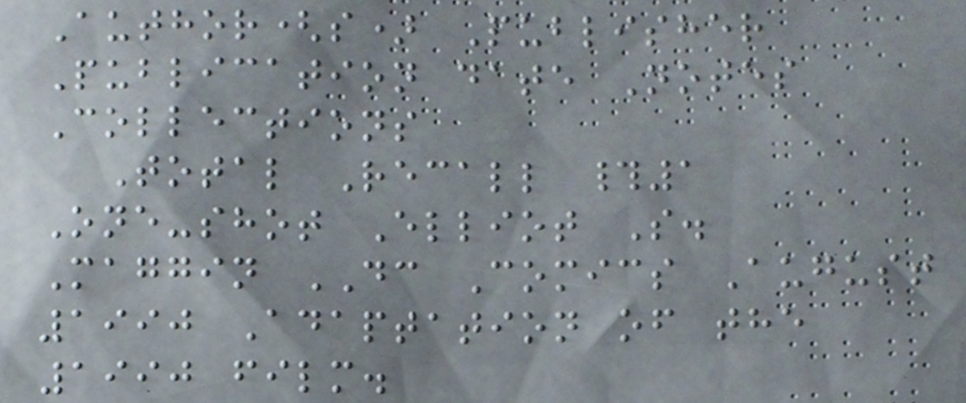Author(s) Publisher
Publication date Notes
Collections
Total Recall #1
One-shot Elliot S.
Maggin DC Comics August
1990 Adaptation of the
1990 film.
